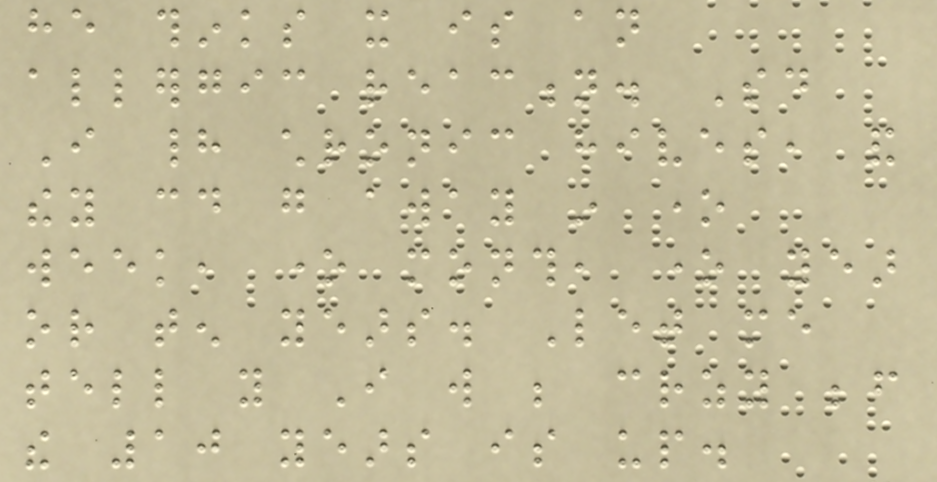he thinks it is an
allergic reaction. Said
I had chronic hives, and
they could go away in one
week, one month, one year
or ten years. Let me
tell you I will be crzy before
the 10 years is up.
